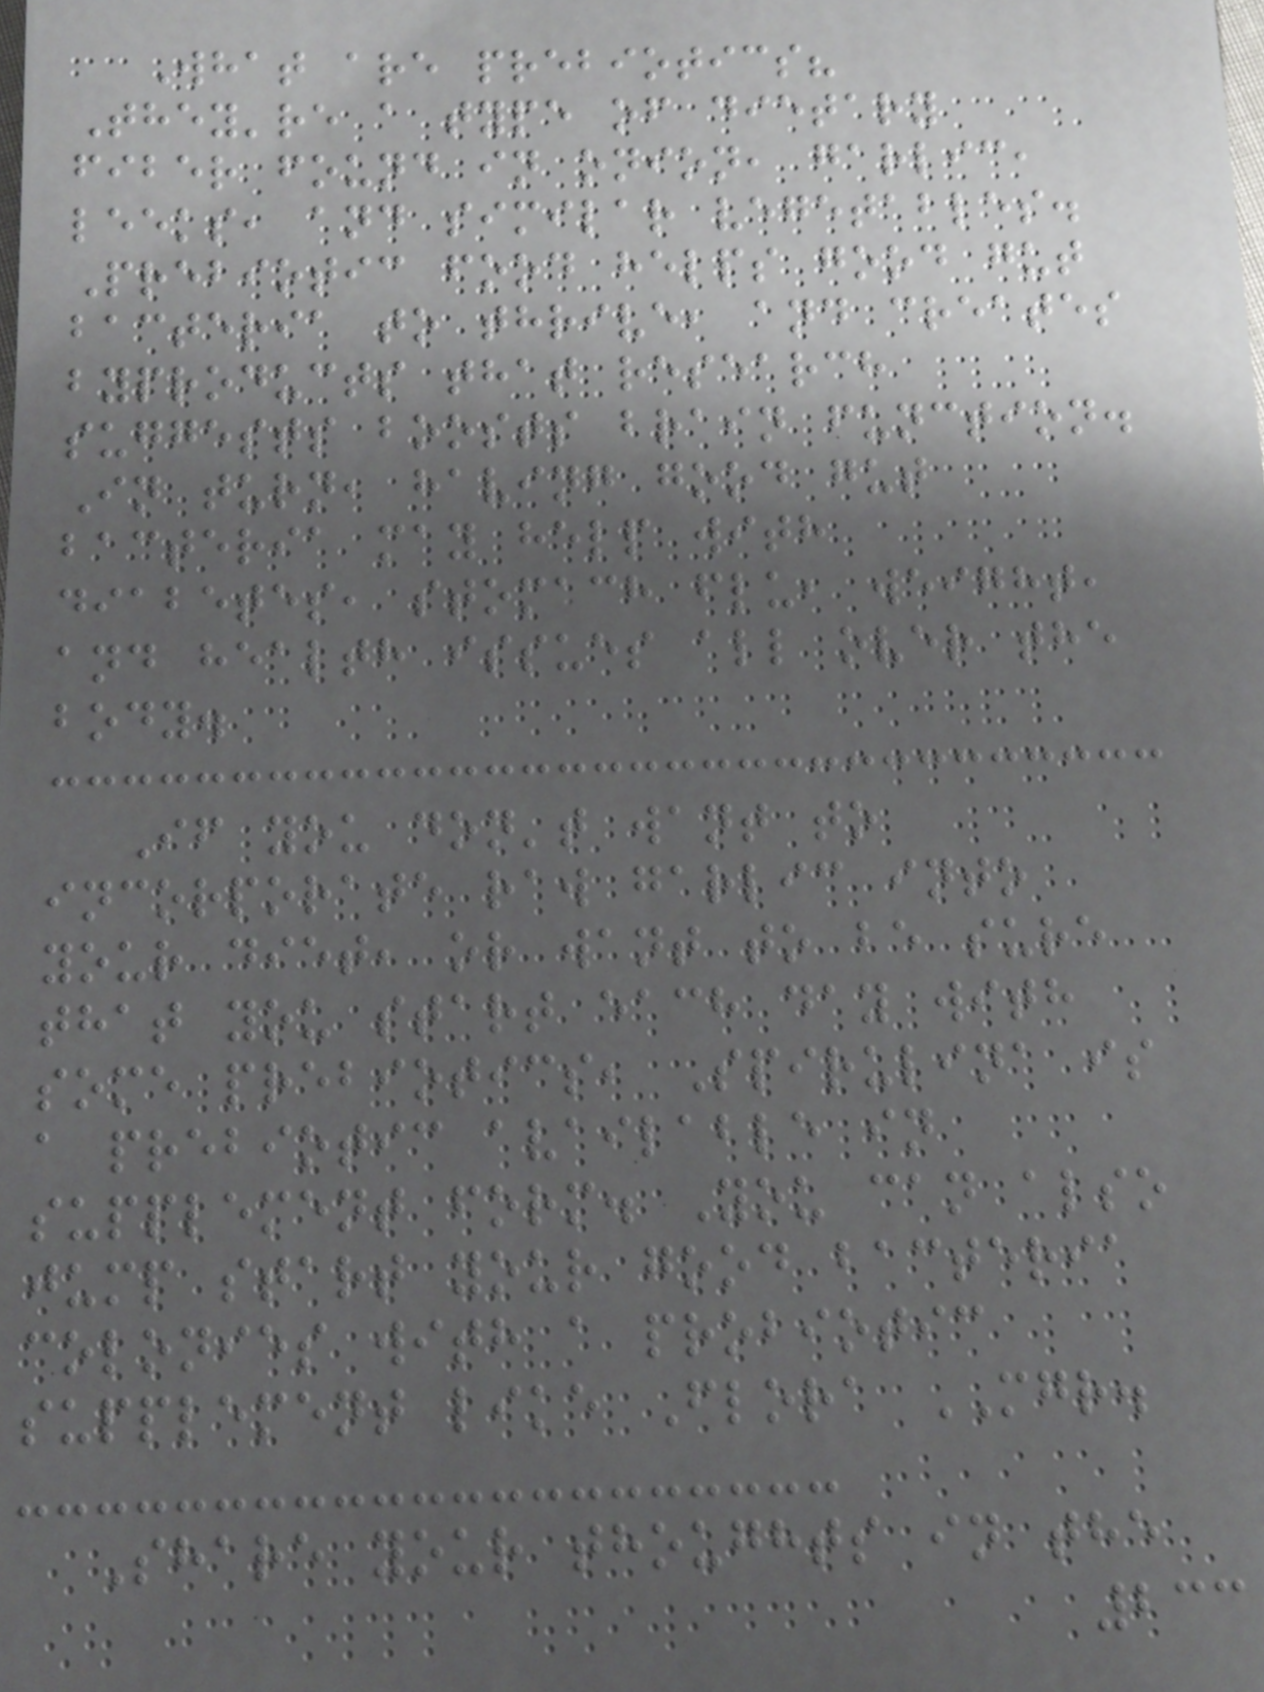What are prebiotics?
They're a type of dietary
fiber found in onion, garlic,
leeks, and similar vegetables.
Prebiotic food helps good gut
bacteria to thrive, and creates
byproducts that research
suggests boosts brain function.
In turn, having good gut
bacteria may help with
diabetes, stomach flu, weight,
and health issues all over the
body.
If you don't want to
incorporate raw garlic into
your diet, or want to be sure
that you start each day with
some prebiotics, Spirulina is
a prebiotic available in
supplement form. You can also
jump start your good bacteria
colonies with a probiotic
supplement like Flora MGR.
Share your thoughts in the
233
